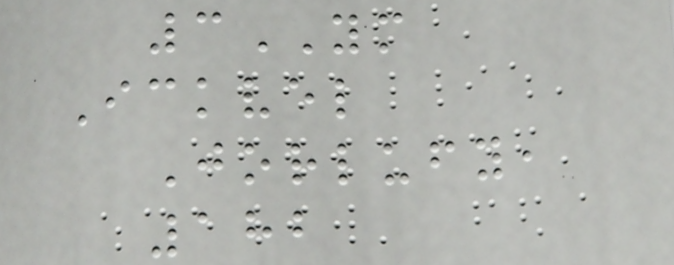3YM
Ickvel
Jorlufy,
182
